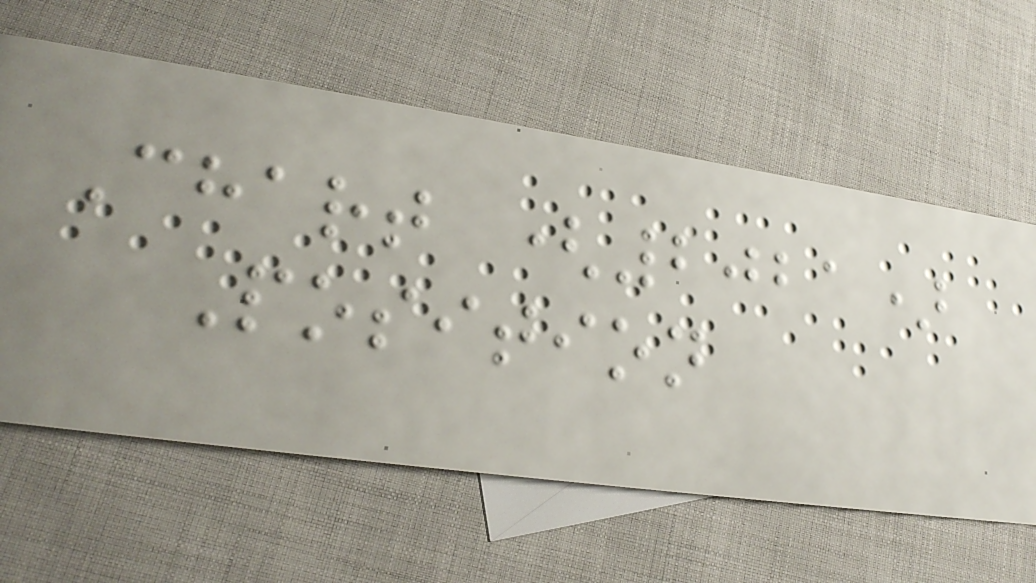Chart (2021)
Position
